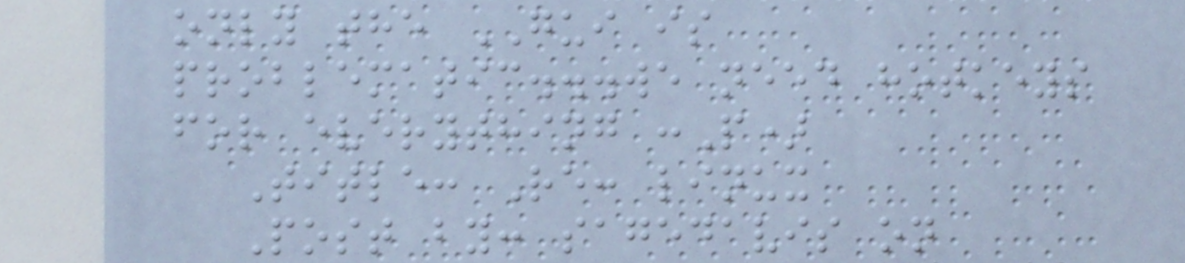only the GUI is
problematic...we need hotkeys
for everything :P)
Title: Re: linux
Post by: sagedavis on
